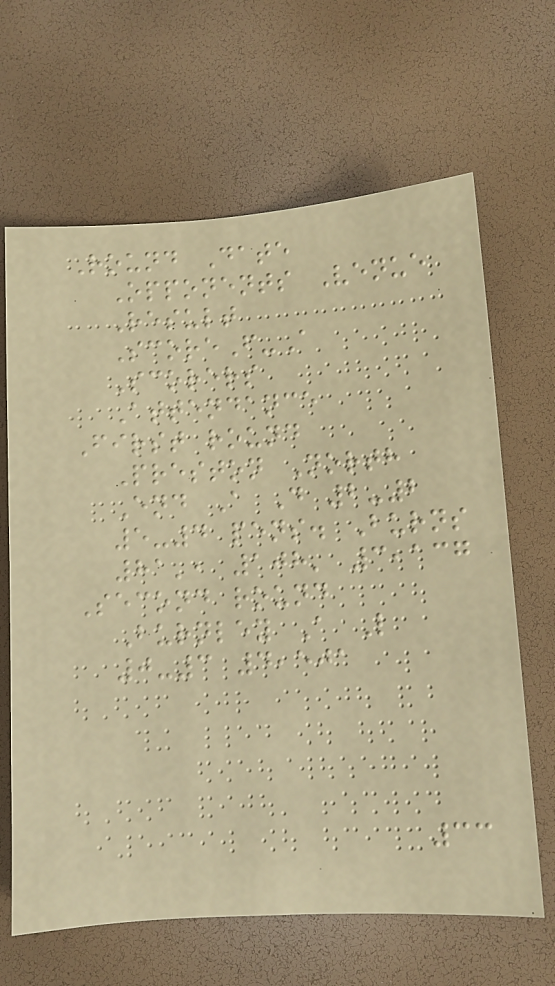Round Date
Opponents Venue
Result
ScoreF-A
Scorers
Attendance
First round
Preston North
End A D 2-2
5-4 pens. Burns
81', 108' 3,137
Second round
Burnley A L
0-3 4,501
33
